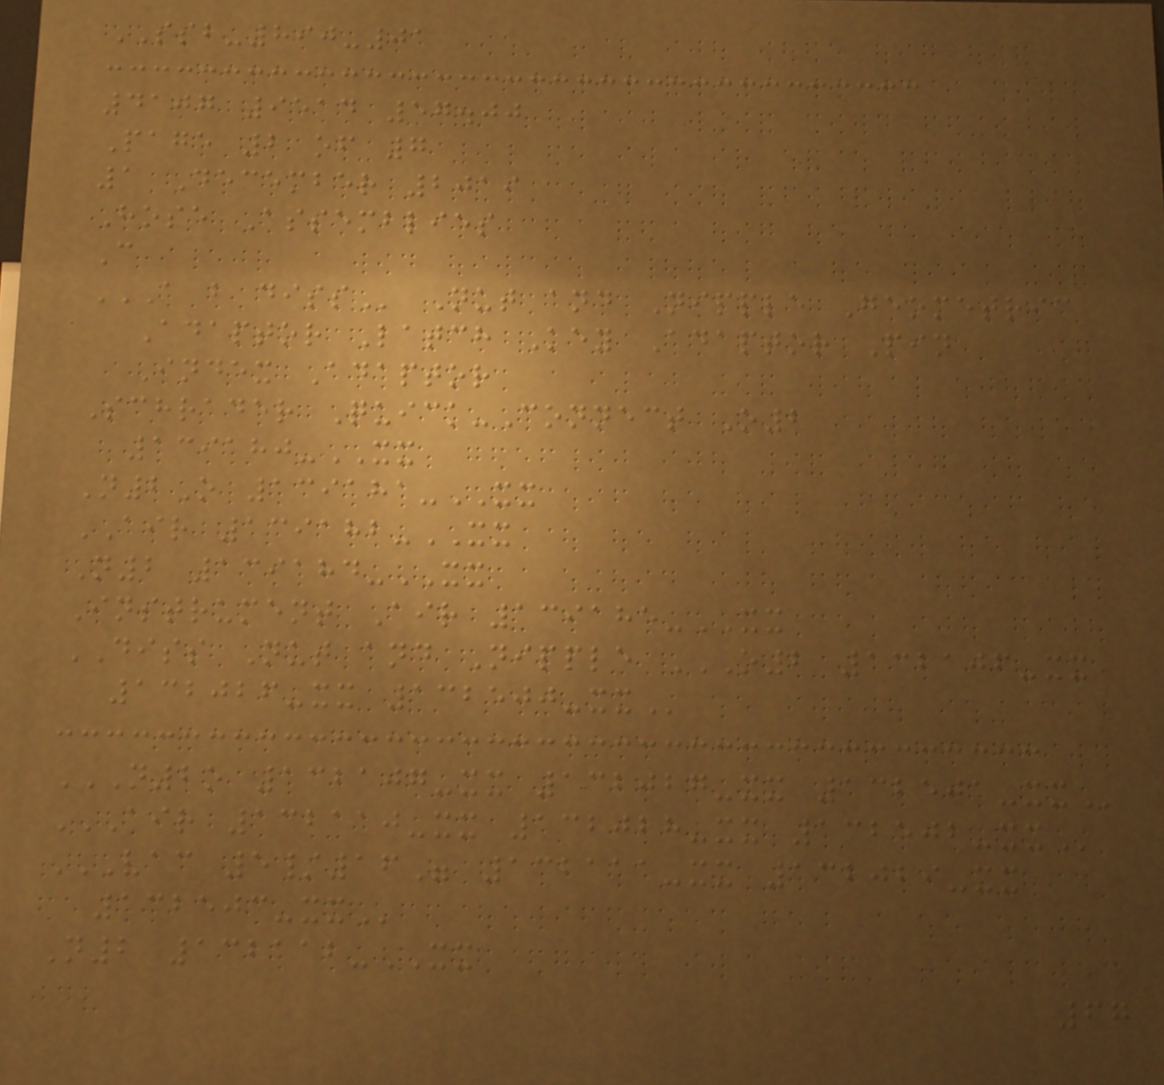SSB-890-01
4107 9514 57.00
Page 2 of 7
1 December 2019
Hose Assemblies
C
A B DISS Nut and Nipple Geometric
Adaptor Latch Key Adaptor Pin
Index Adaptor
Schrader Quick-Connect O2
139180-XX
N2O 139181-XX
AIR 139182-XX
N2 139184-XX
Instrument Air 139185-XX
DISS Nut and Nipple O2 132106-XX
132026-XX 132500-XX
N2O 132107-XX 132027-XX 132501-XX
AIR 132110-XX 132028-XX 132502-XX
VAC 5/16" 132111-XX 132029-XX
132503-XX
N2 132112-XX
67
